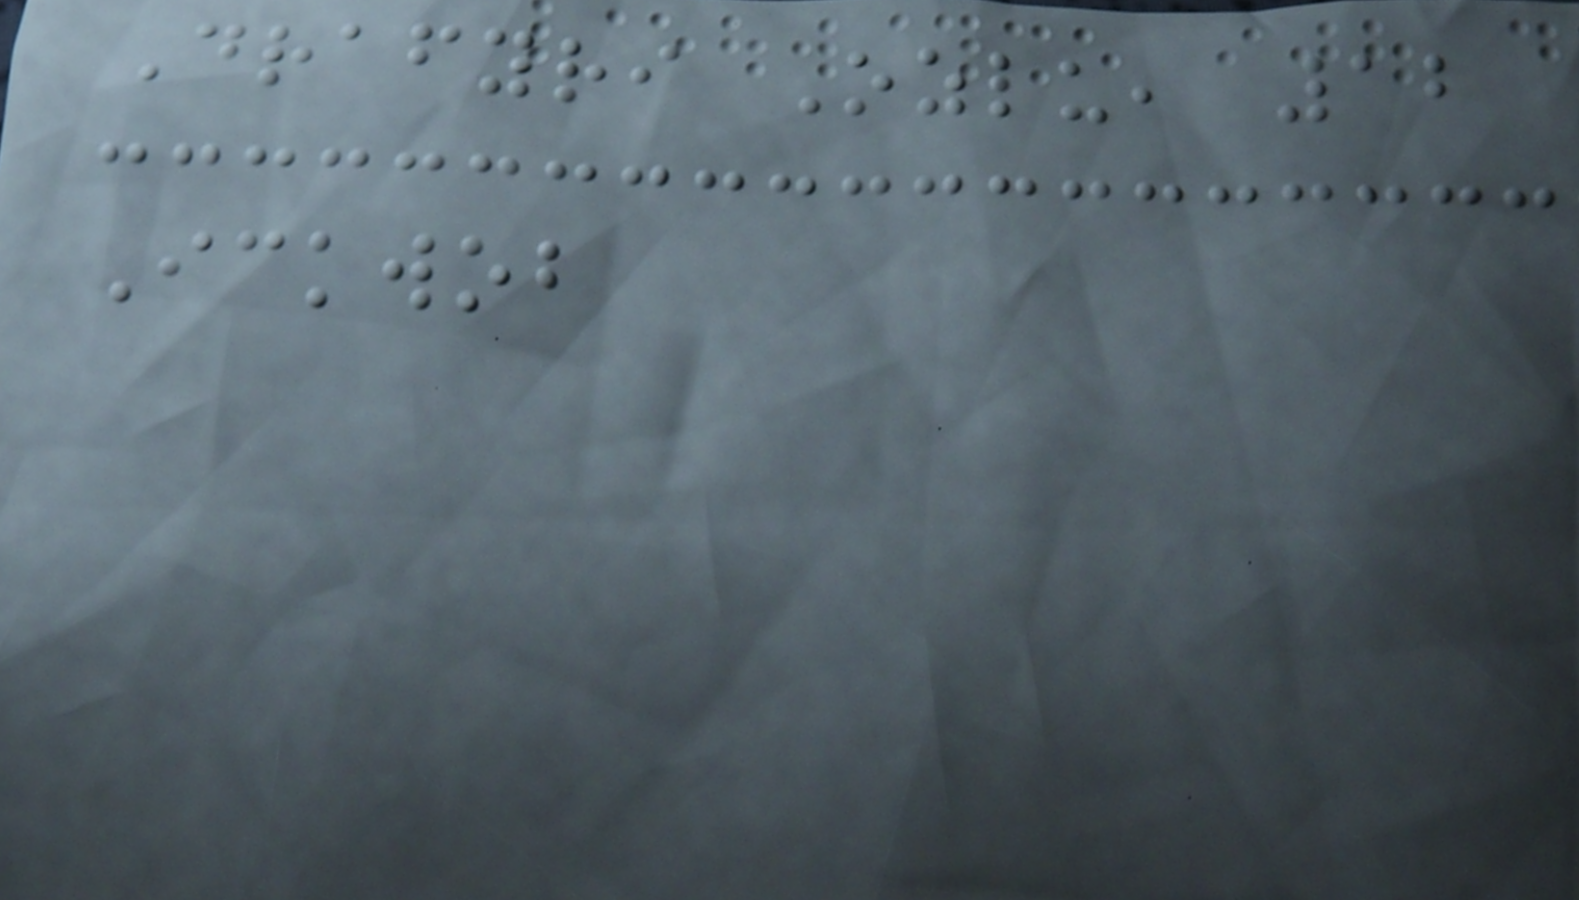Drafyri Ozlu, 12
Ickwob
